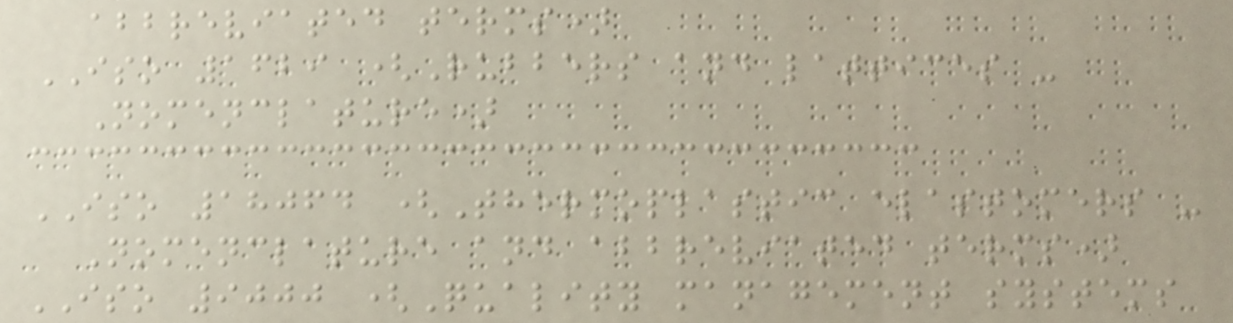abbreviated terms)
ISO 1629 (Rubbers and lattices -
Nomenclature)
ISO 18064 (Thermoplastic elastomers -
Nomenclature and abbreviated terms)
ISO 9000 (Quality management systems
